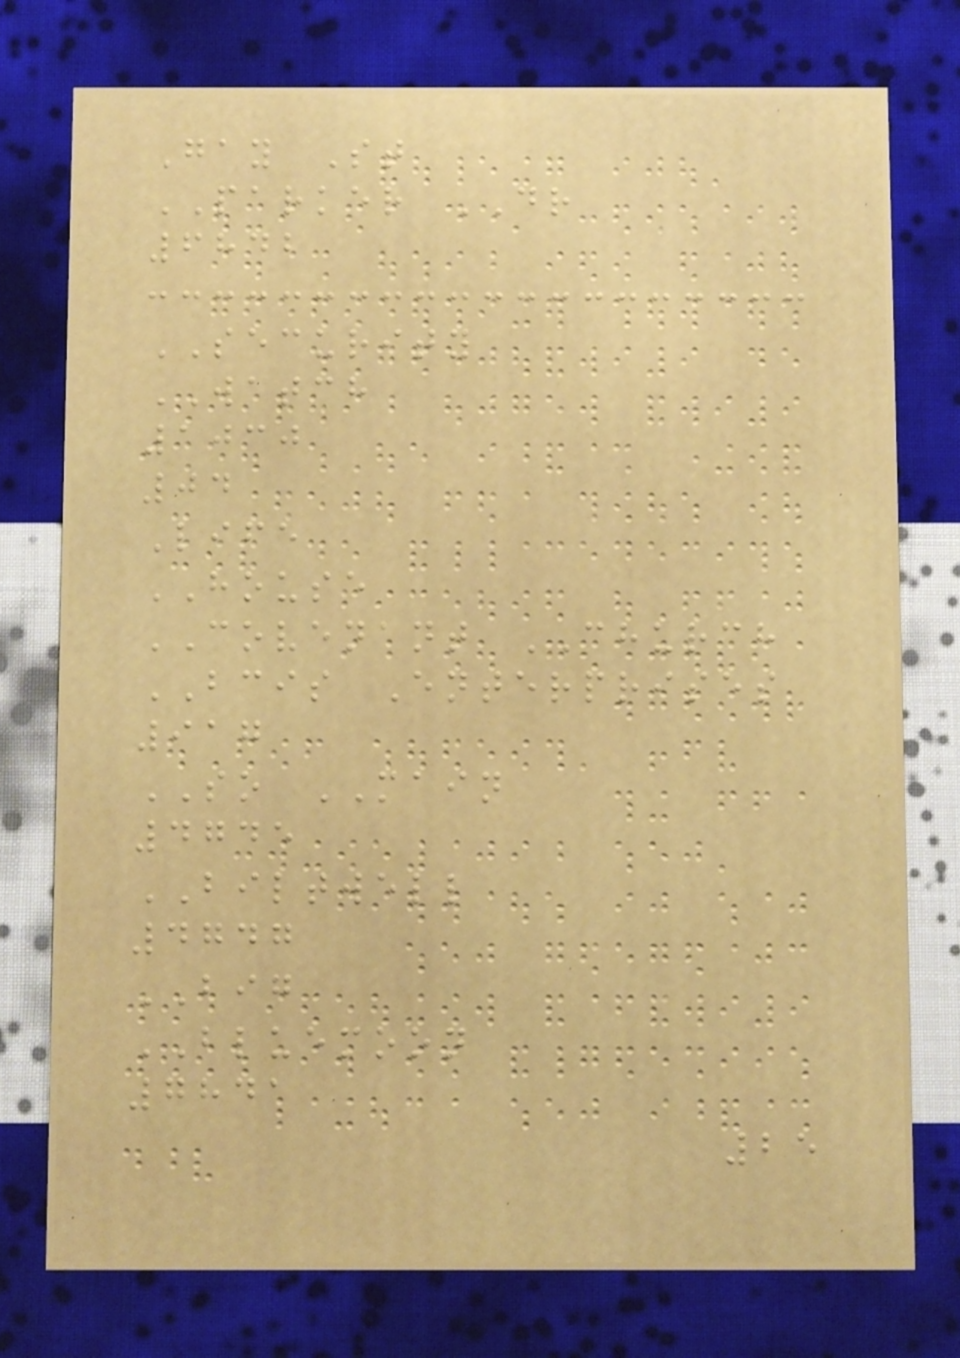Gay St
PARKER DR
6842
SECURITY
WATCH
1030
04
Life
HOUSE
COVENANT CHURCH
BCIS Enterprises
917
SO MAIN
4745
BILTWELL
4747
BIG
BLUEMOON
7841
25
